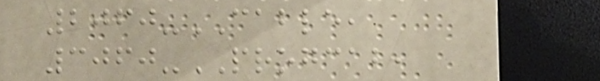2060-CABLE,
3060-PROGCAB,
